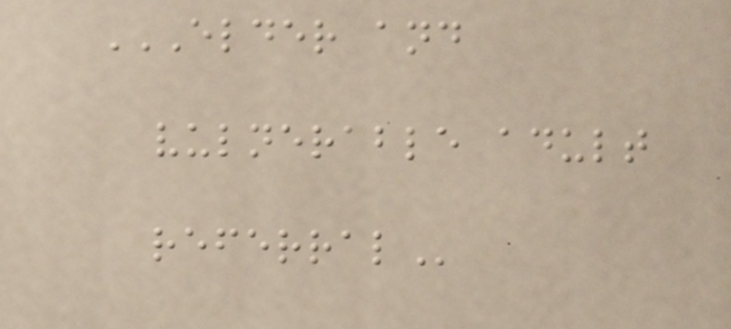ELDER AND
VULNERABLE ADULT
REFERRAL
